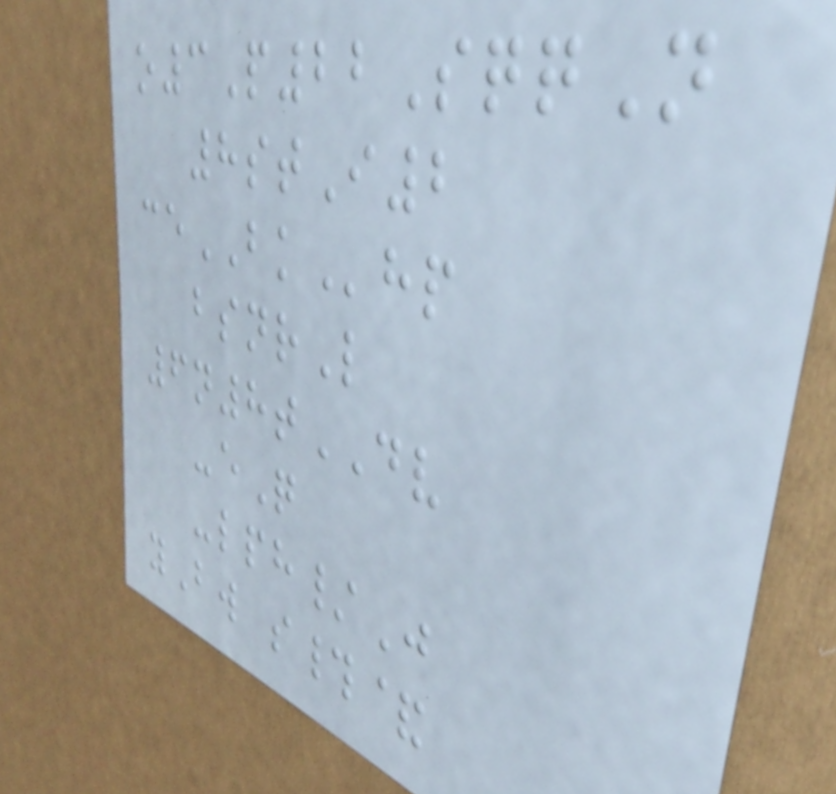o3P22SqqN
8stI2
ceBKhp
bsnrL
6n8tDV
-eQ
-lph/J
yBw s#&
